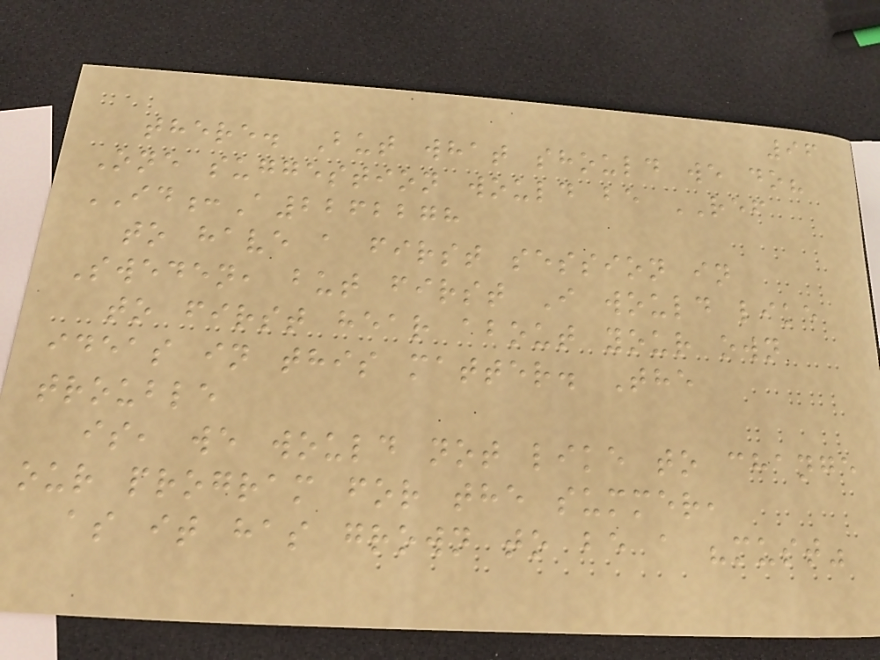96
there. But what should we do?
One suggestion would be REF
ID:A2262278
to have a first session in
Sweden, but first I would like
to first hear about your own
ideas in this matter. The
trouble
is, we would not like to change
our program for the summer,
as it has grown to be a "must"
